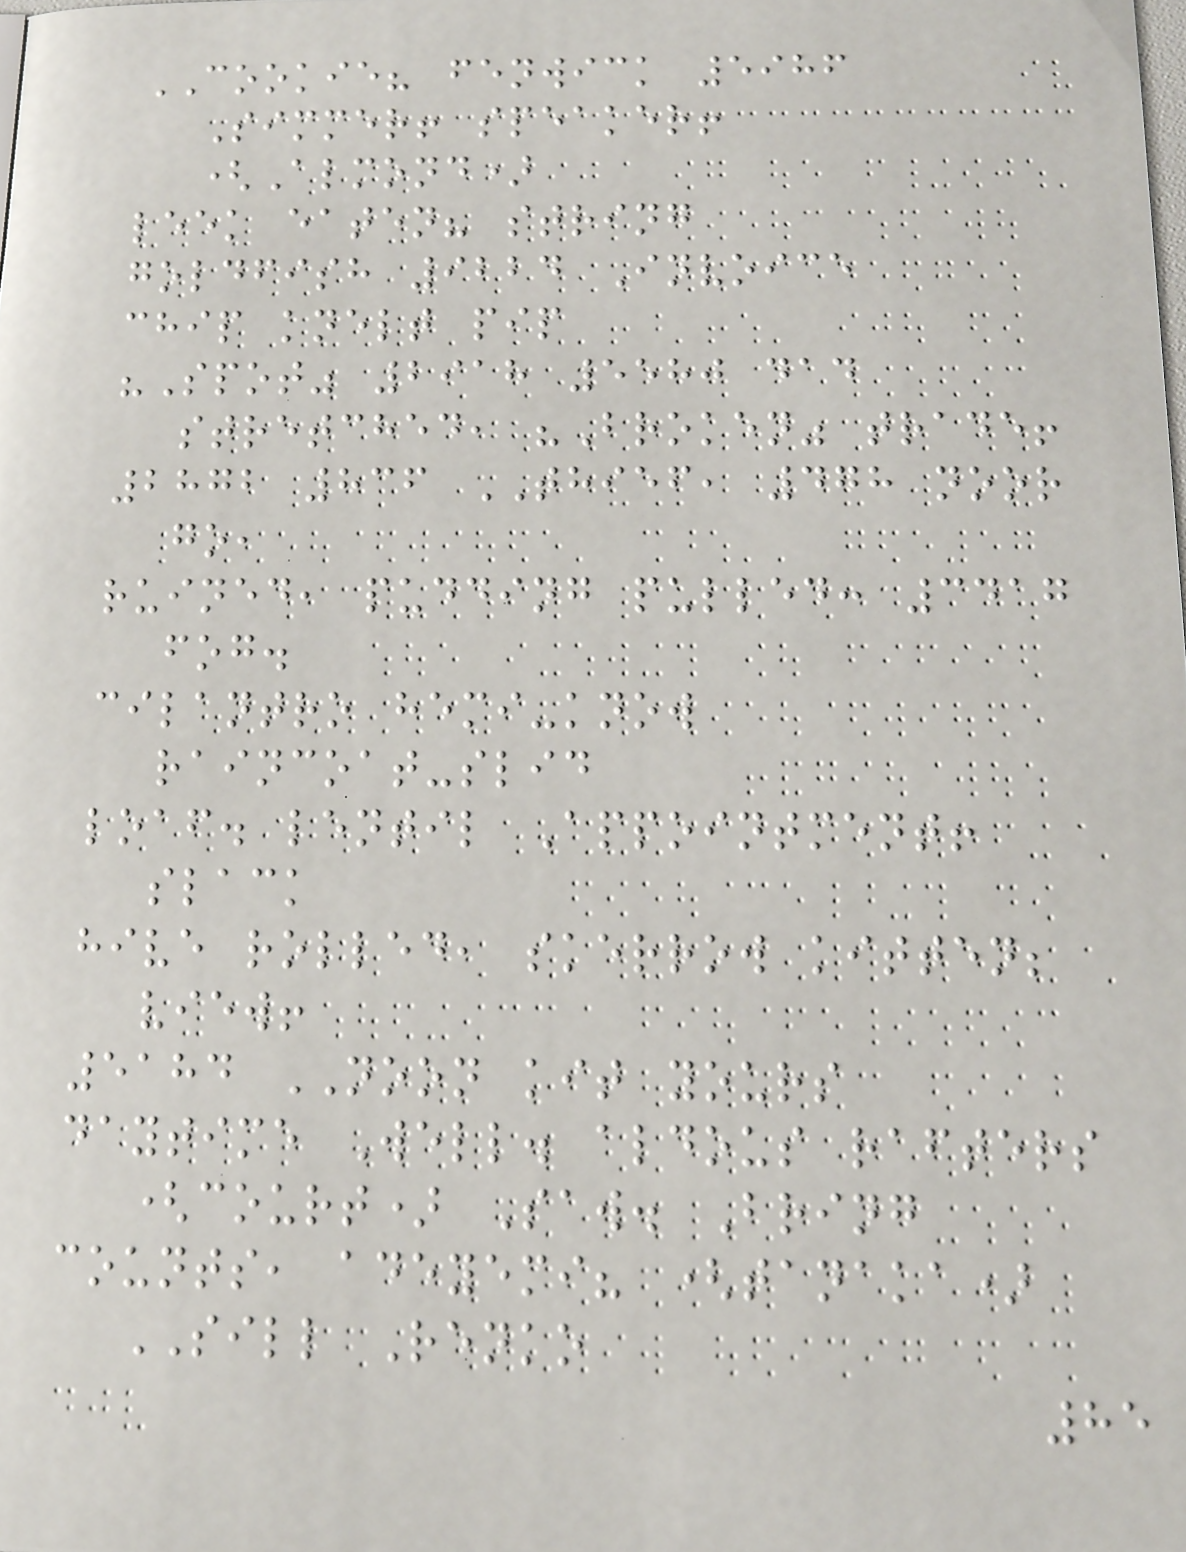COOKIE? fenwick 5986
Simmer! speaker!
(Almond)
leek eaten? string
goldfish 9224 Invoice
chip knelt pip
"Spot" 2918 5580 dad
stretched, "Broken" trade!
2872 836 THIEF, 478 noor
go,
ruined, pudding pulled: 3417
fog.
cilantro hemi-know
raincoat-slid
loaf. lentil Appointment!
slack
hive rolled, skerrow kitten;
view!
5184 NOON kit yours
daytime Well. aldous rafters
(court) Saw. Bring
counts, adeyemi? (tanaka)
SILL Renko
85
